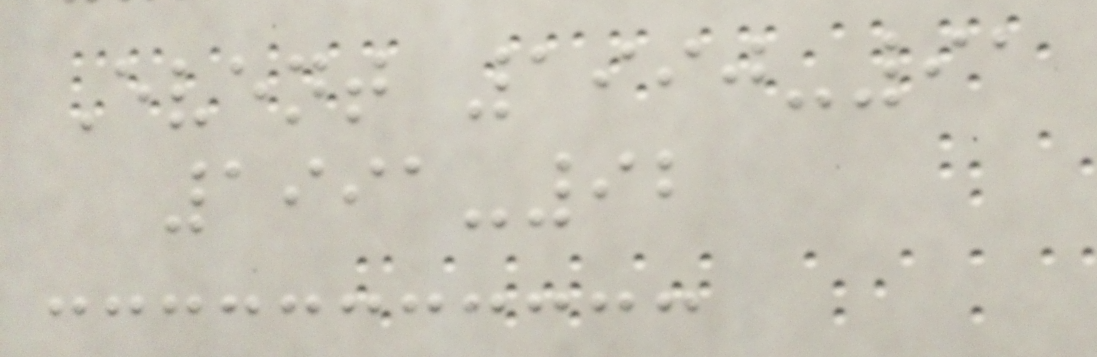Event 1990-91
1991-92
